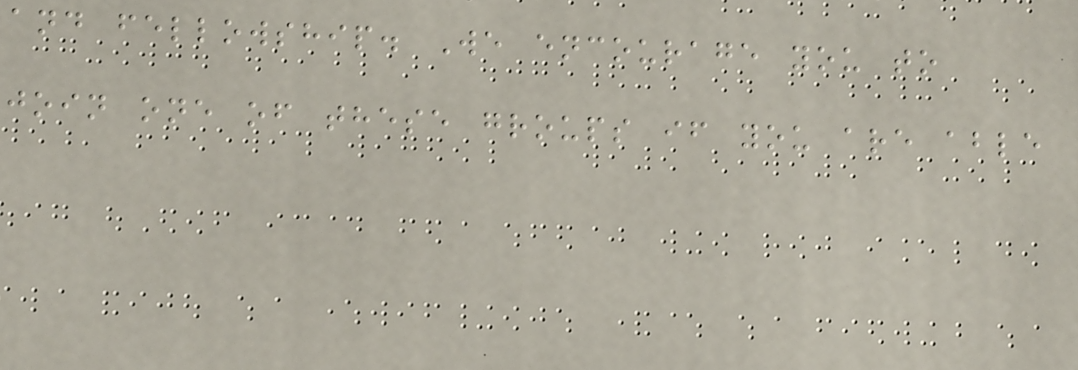and fellowship. We encourage you to
join one of these groups if you are able
